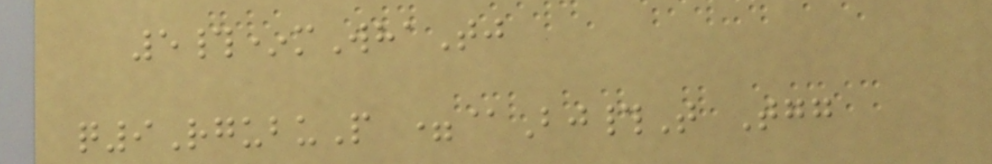5#*mWhaTj
q9RgubuP =@Bj#T Tgg
